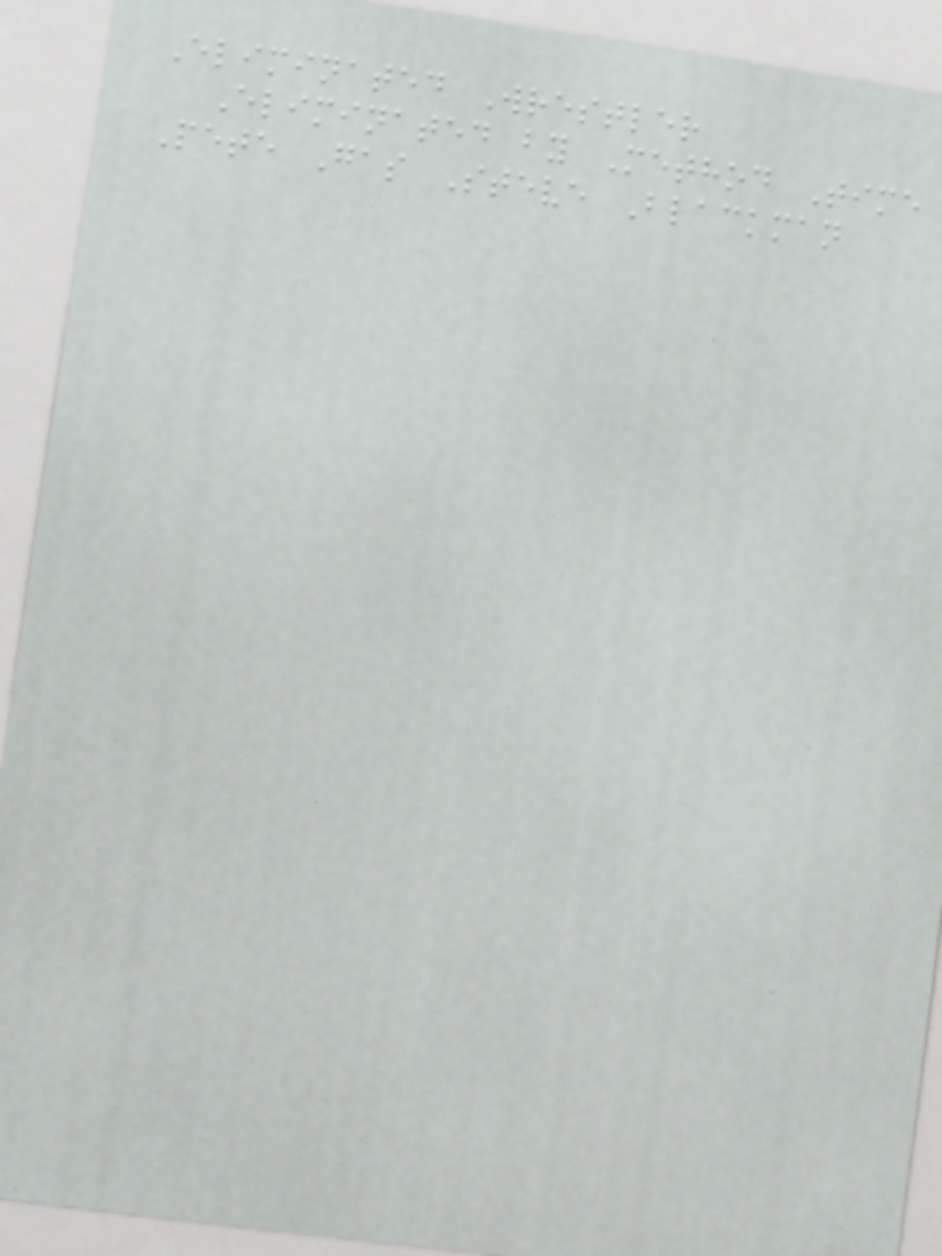Eliminated Wrestler
Eliminated by Method Time
Pete Gas Steve Blackman
